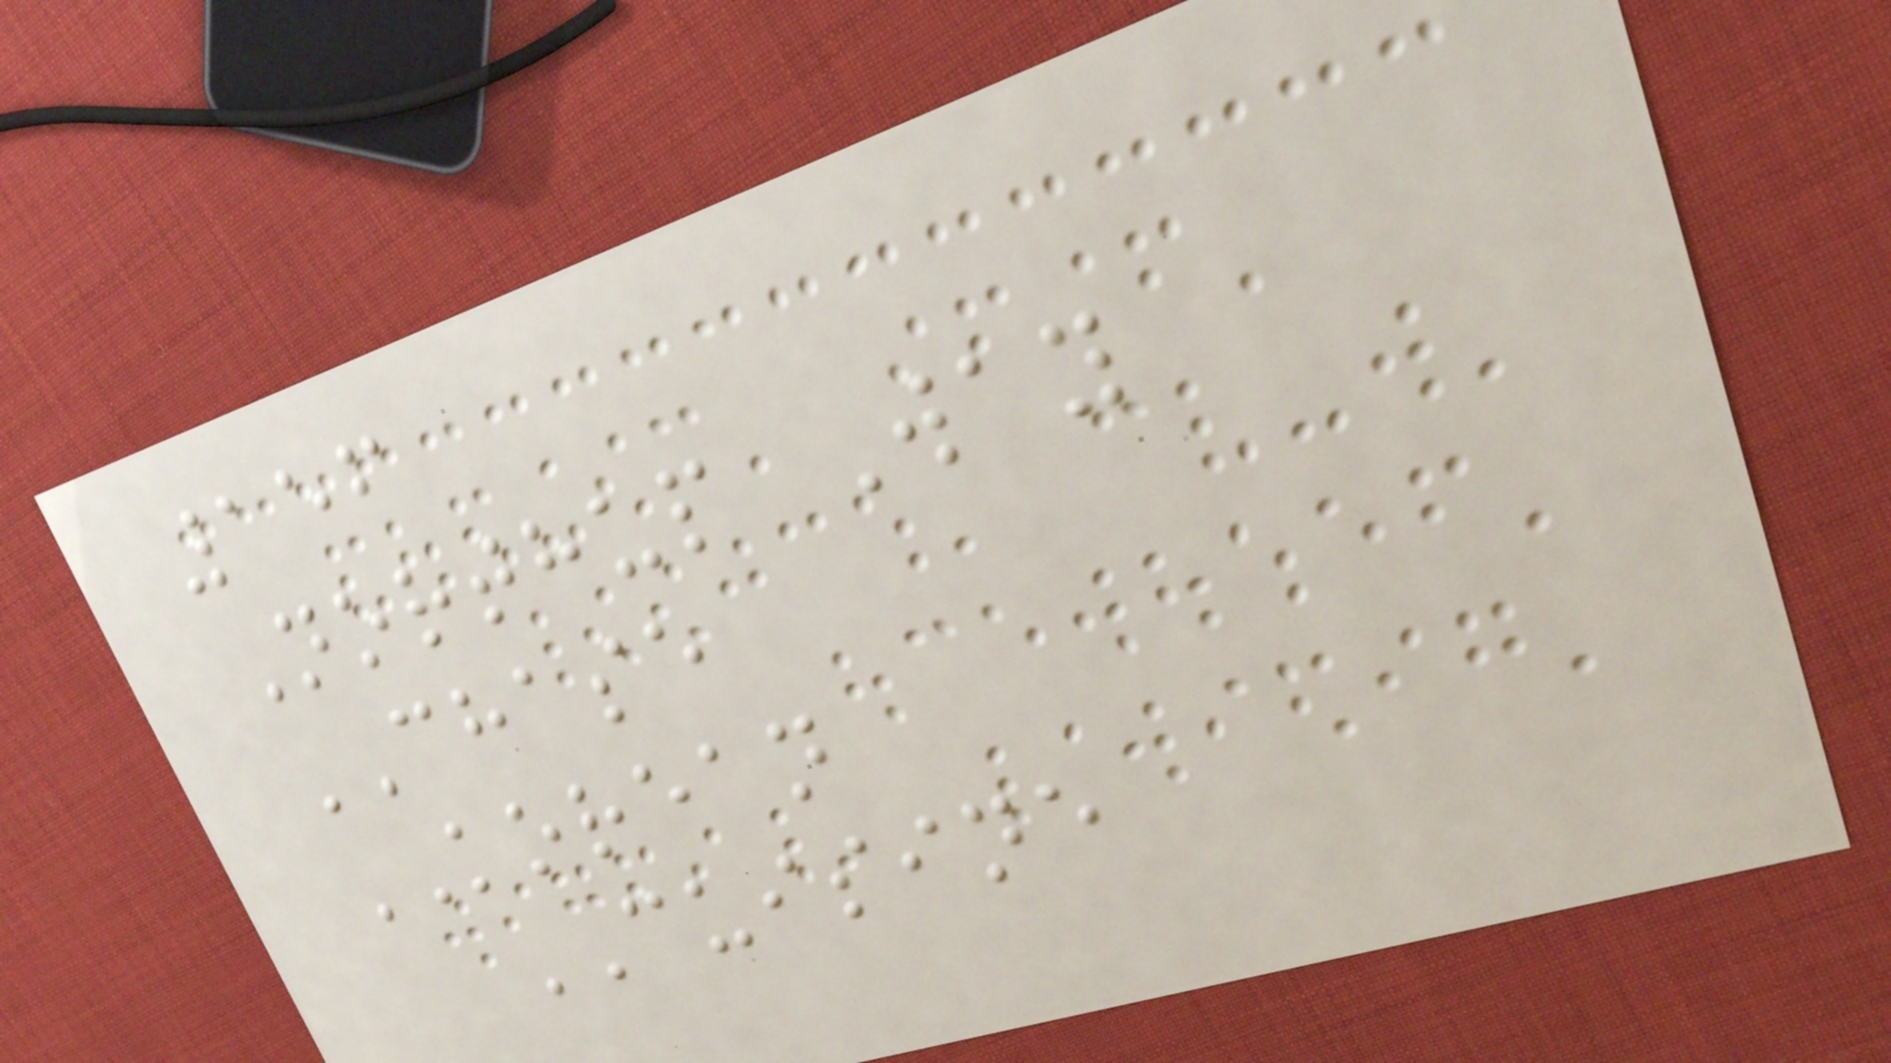156
Northup Way
CHASE
KOREAN
CUISINE
